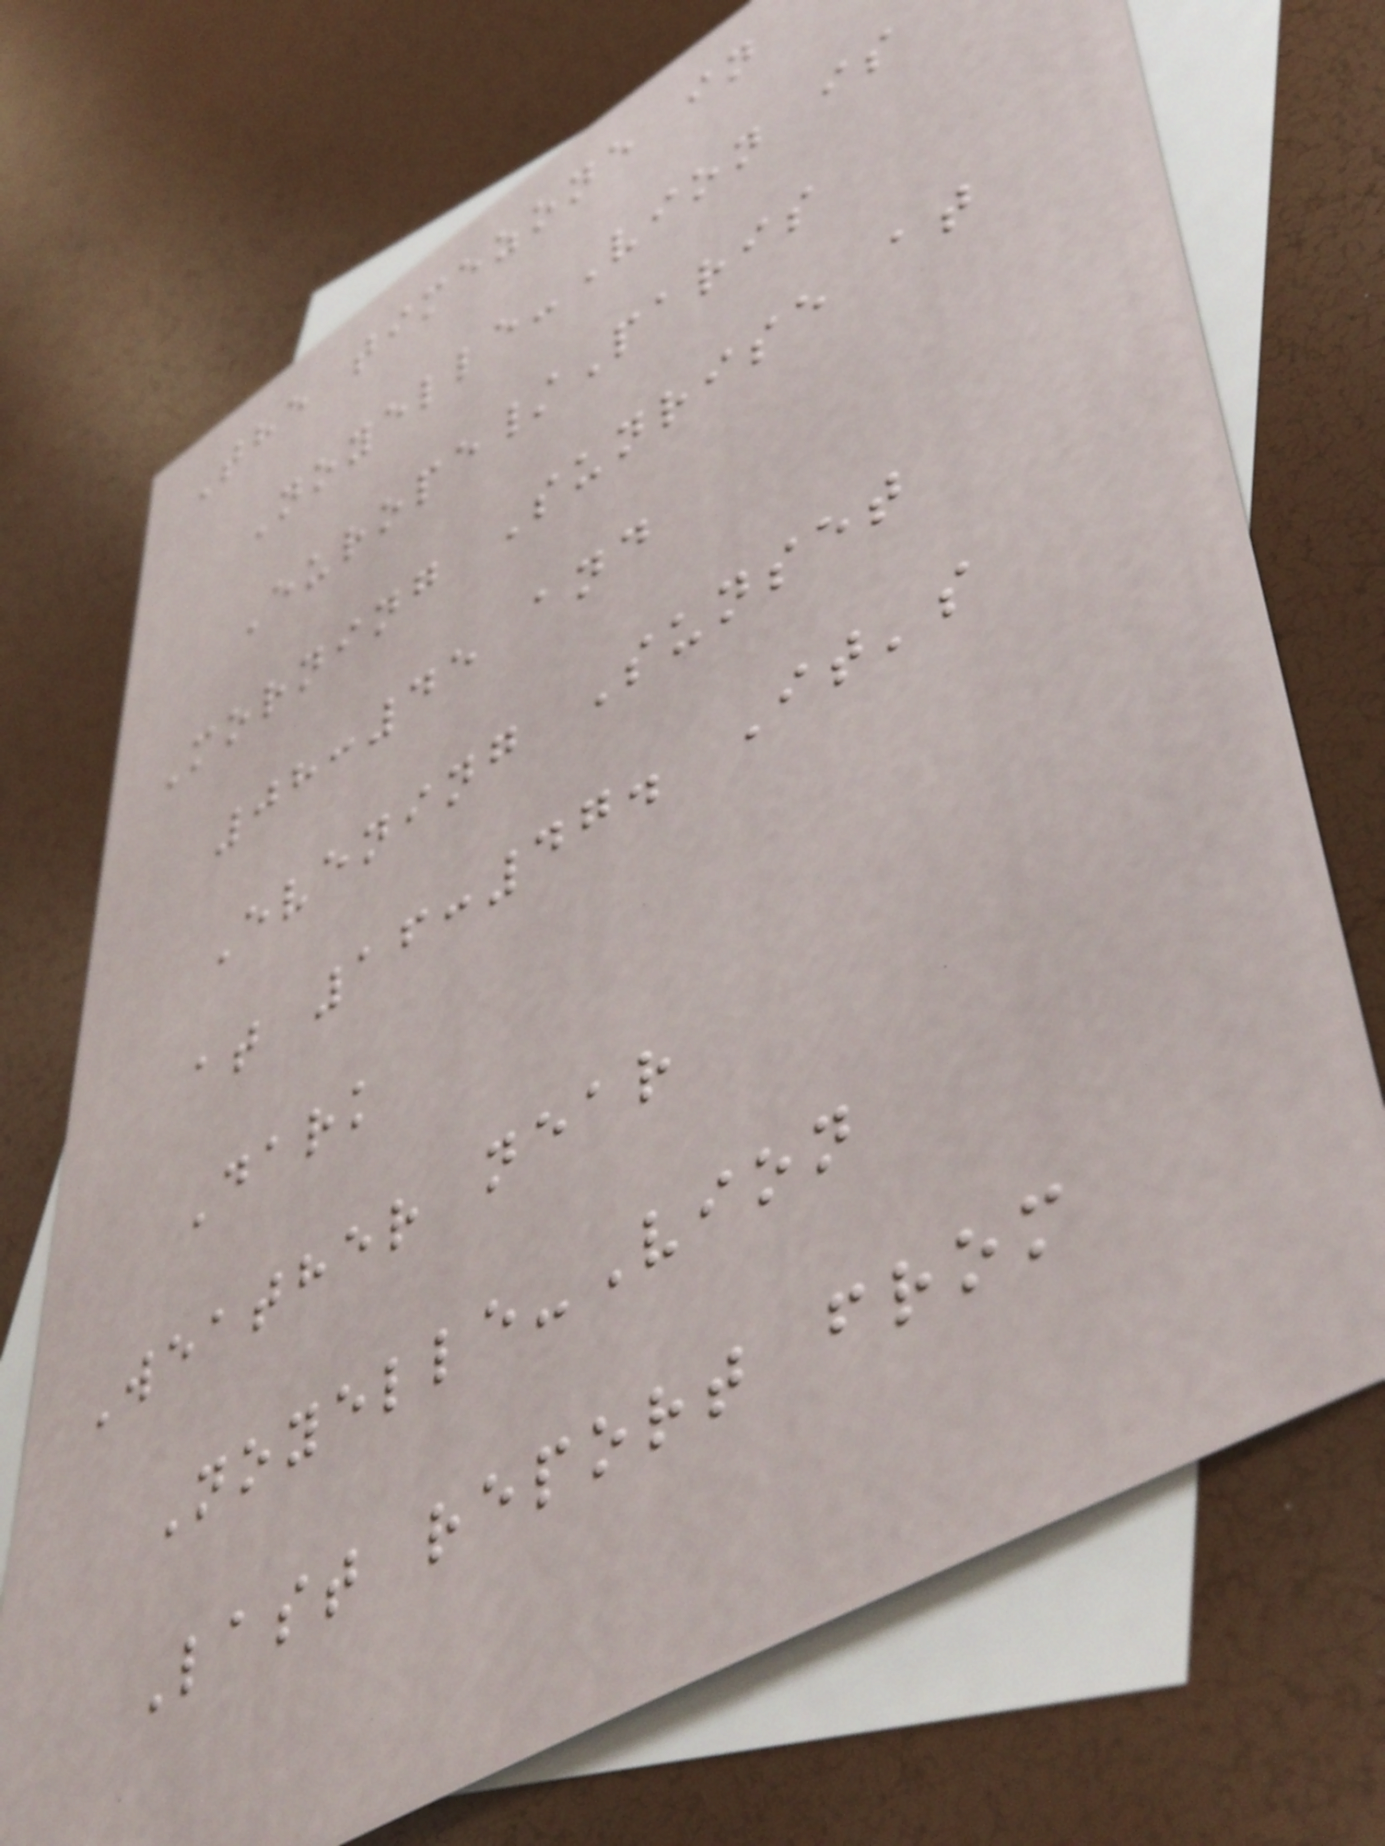The timezone in
Noyelle-Vion is
Europe/Paris
Morning Sunrise at
08:45 and
Evening Sunset
at 16:47. It's
Dark
Weather near
Noyelle-Vion
Last report from
